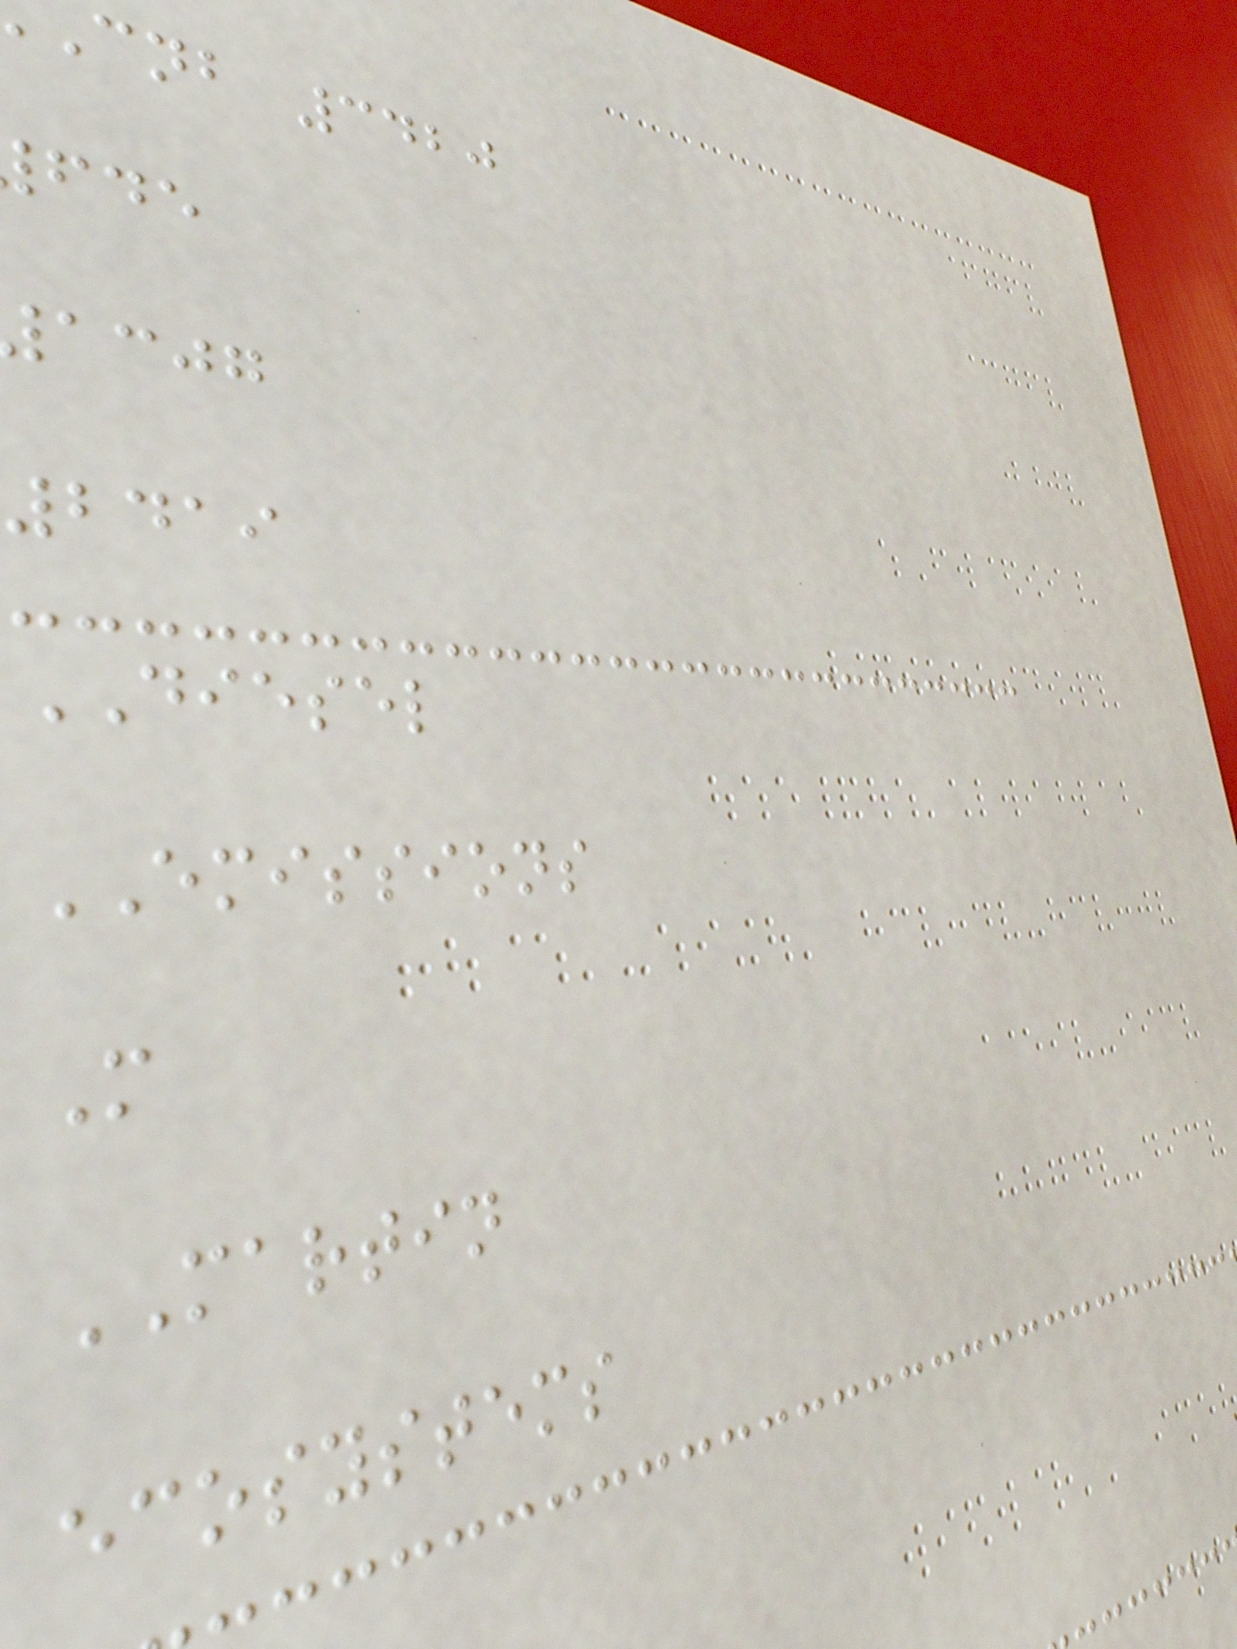cnb 3420
acjg
2419
DIESEL
EMISSIONS
M
MARTIN
ecosystems
